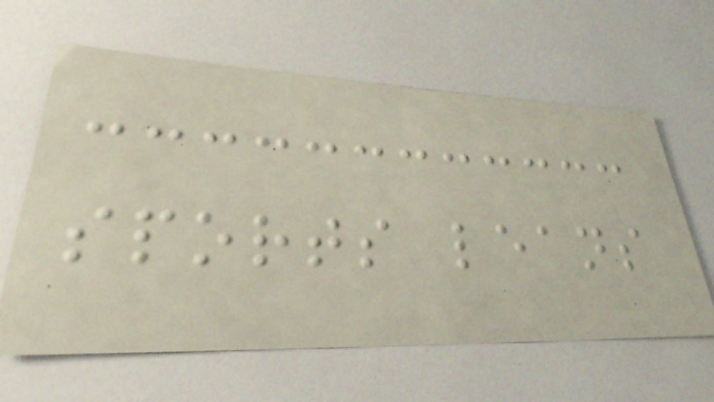sports leans
